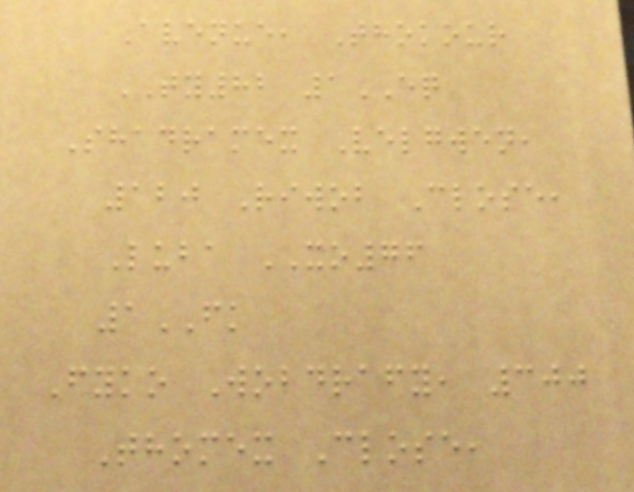Avenue, Thokour
TY82 1EQ
Shadramex Velgwen,
120 Riwob Close,
Luba XO76
1FK
Fyko Wobdrafy, 300
Thomex Close,
